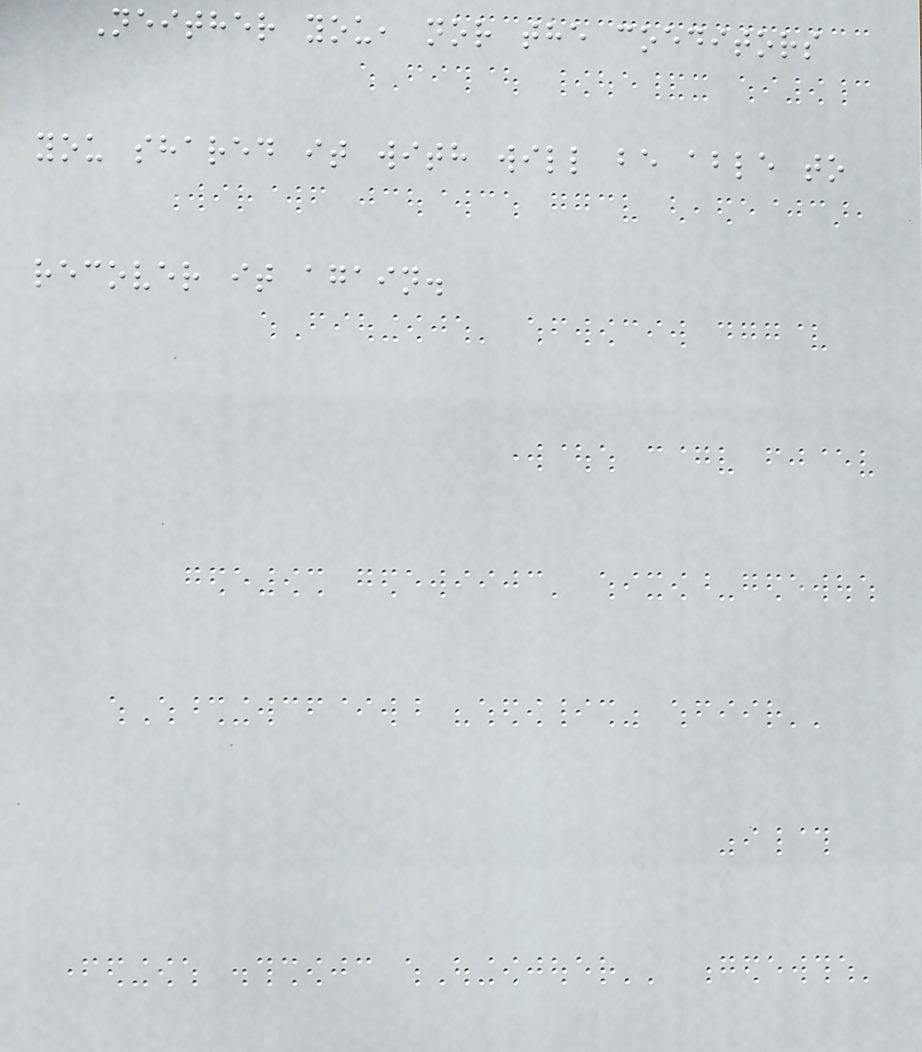Neither you, nor the coeditors
you shared it with will be able to
recover it again.
